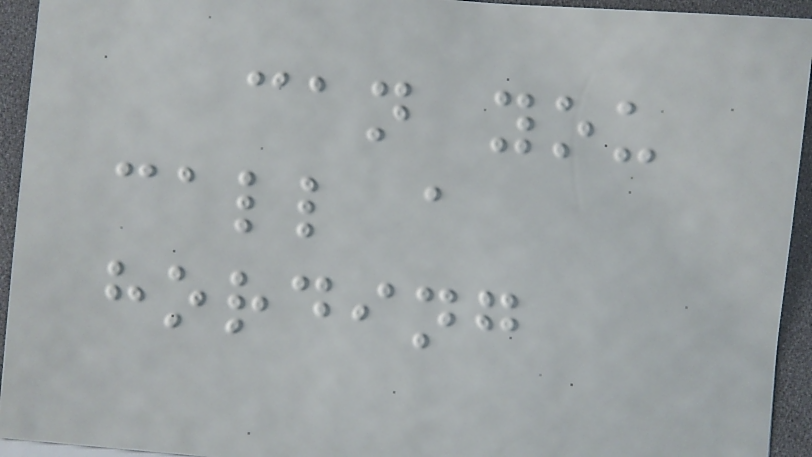can you
call a
hording
